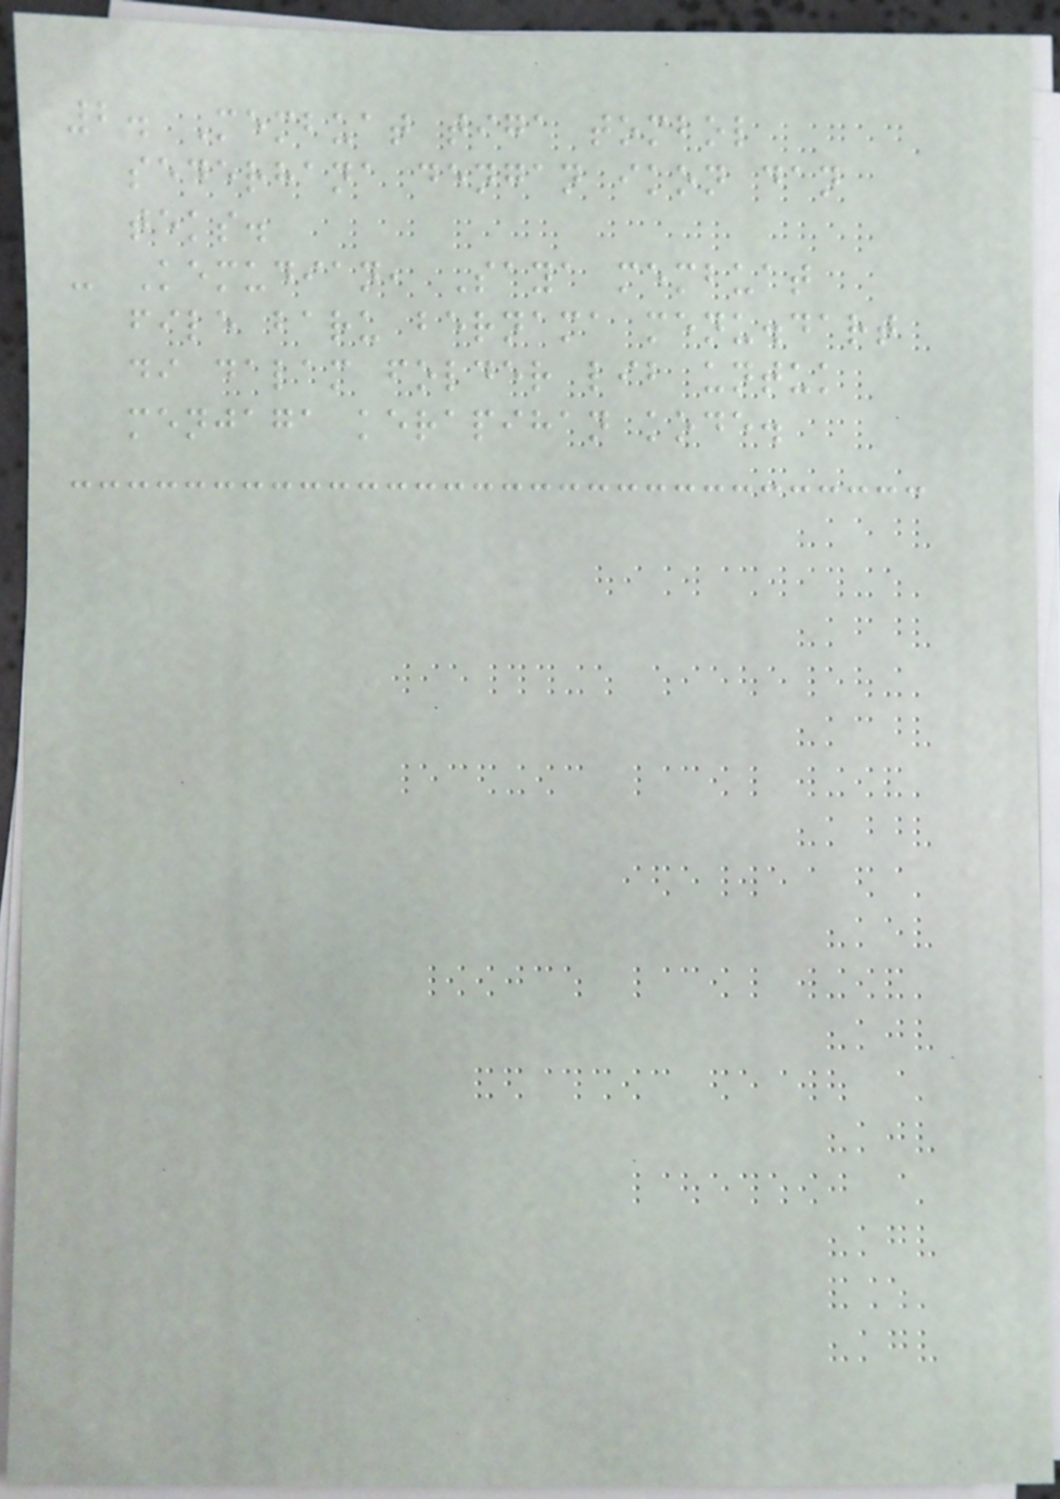2. Membuat tiga tombol
sederhana dengan ikon dan
teks.
- Kemudian, Saya membuat
file baru bernama menu.dart
di dalam folder lib untuk
menjaga kerapihan kode.
